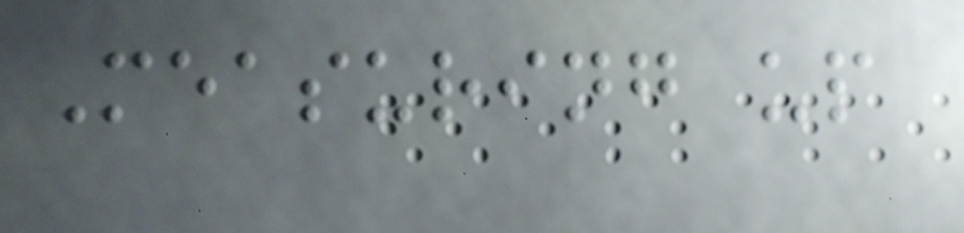Measuring up
